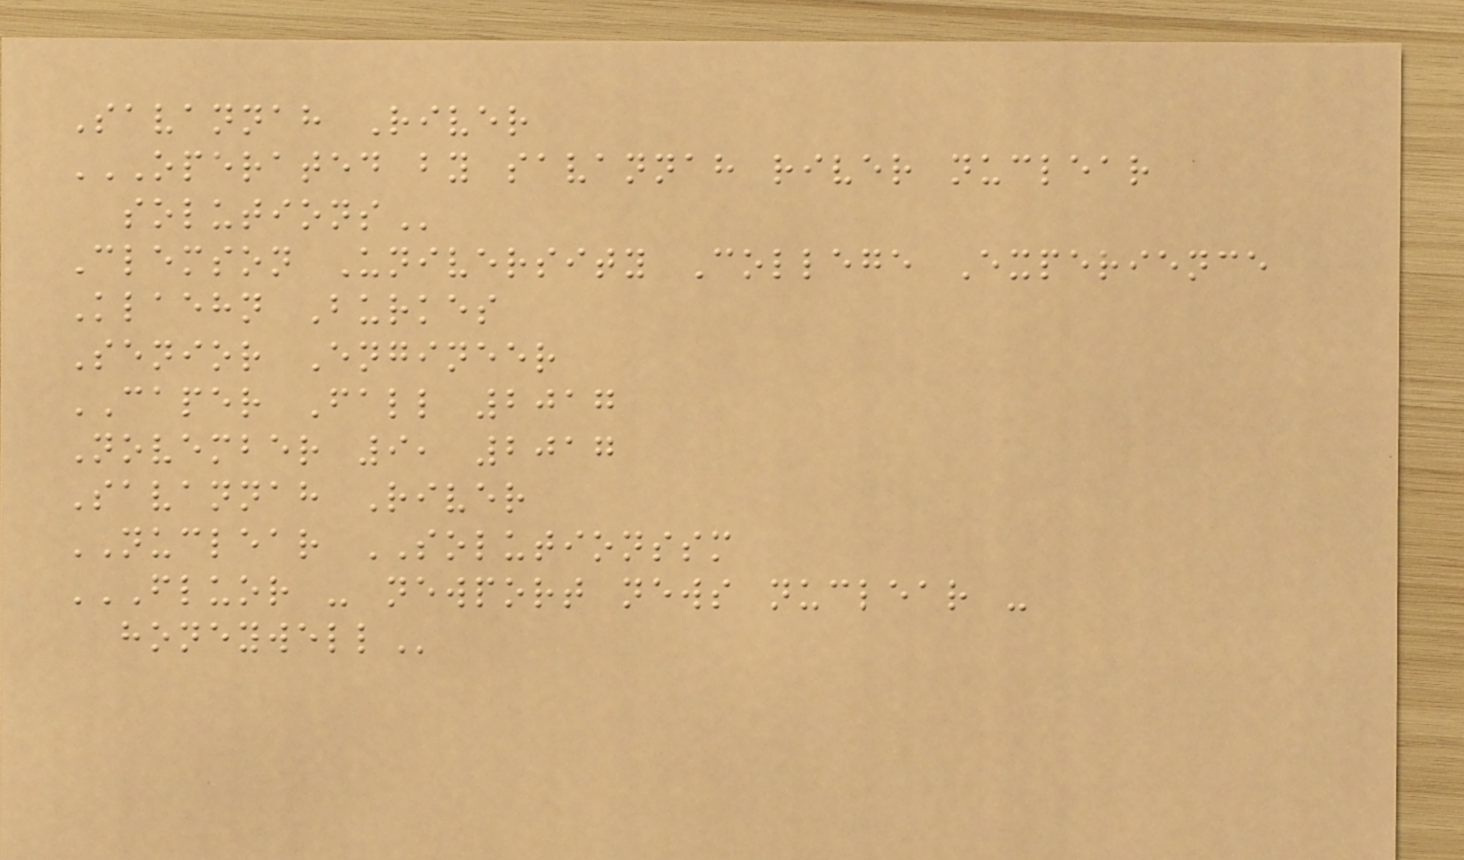Savannah River
OPERATED BY SAVANNAH RIVER NUCLEAR
SOLUTIONS
Clemson University College Experience
Klaehn Burkes
Senior Engineer
CAPER Fall 2017
November 9, 2017
Savannah River
NUCLEAR SOLUTIONSSM
FLUOR - NEWPORT NEWS NUCLEAR -
HONEYWELL
